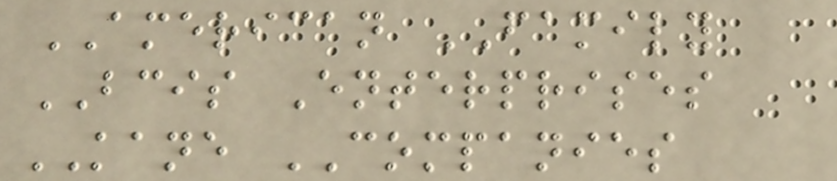AMERICAN FAMILY
BCIS Enterprises
KANE COMPANIES
